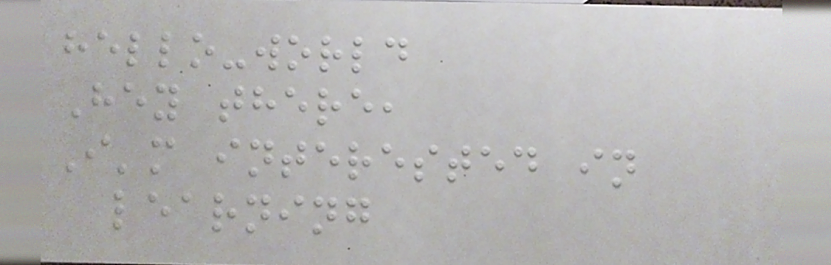hello-world
Hey there,
I'm interested in
learning
